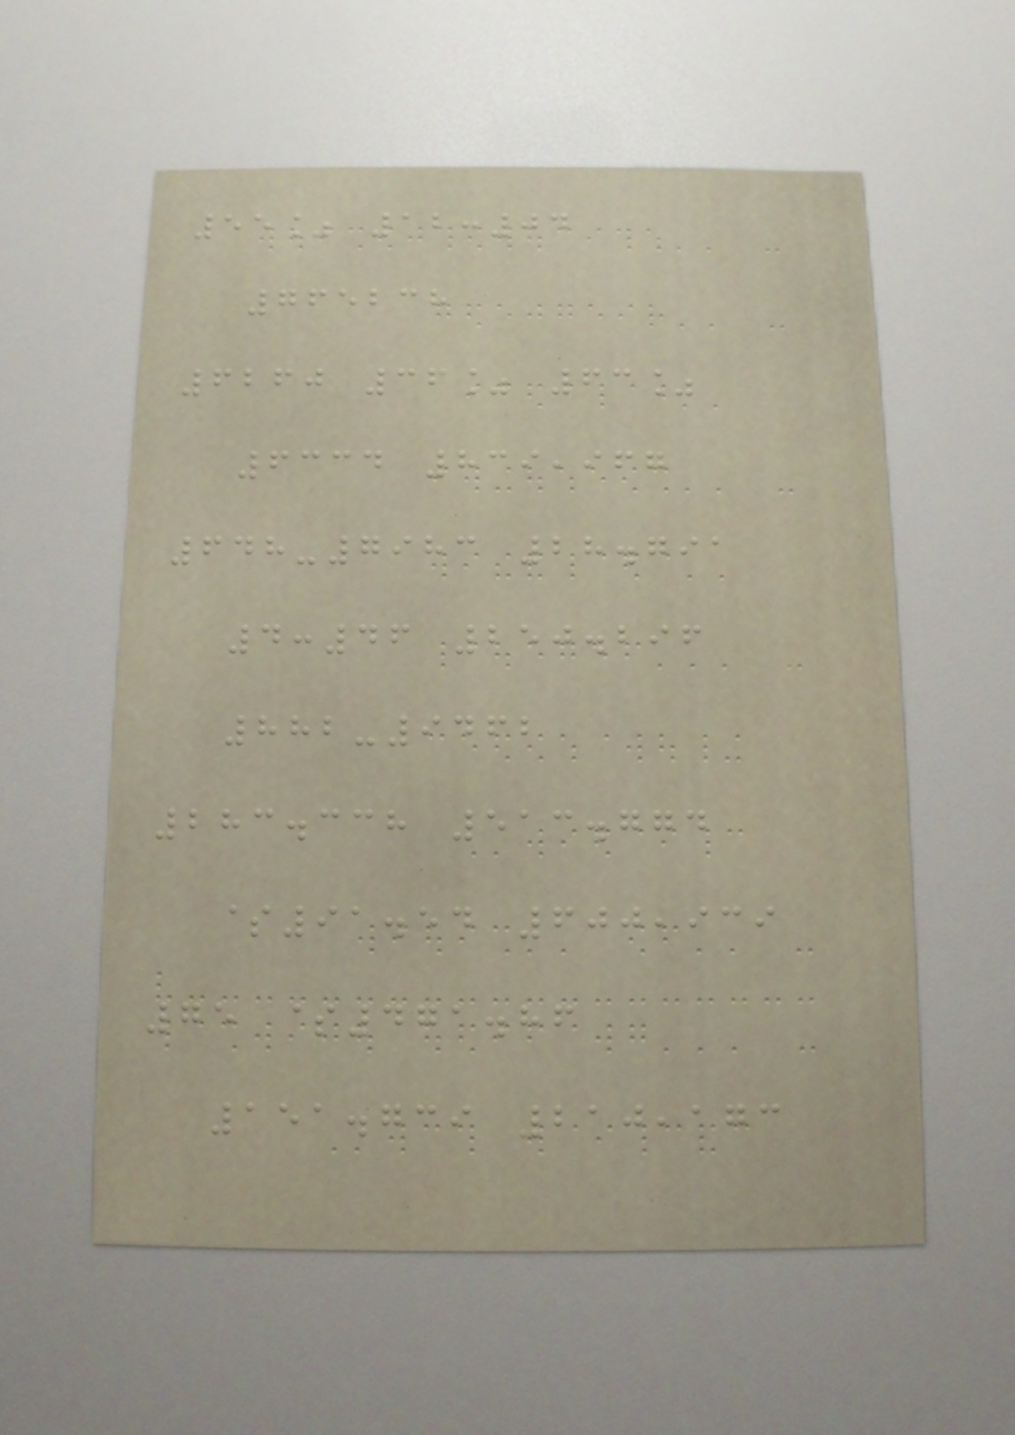55% 12:04
765238
6260 36% 63%
6334 839,967
648-7983 28.791
4:46 250.296
882-9462
283.338 513.774
$91.54 600,939
75 $471.86
151.739 210,173
